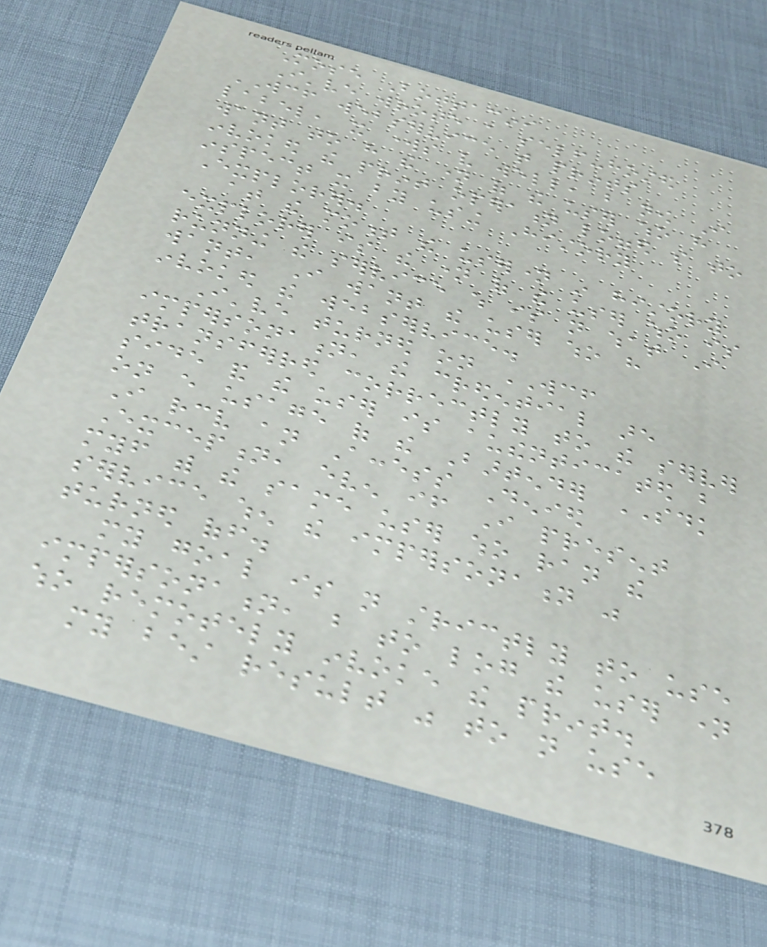Mose Bottacini
I've wrote a self-hosted
WCF webservice that prints
label, it works very well, but now I
want to have the name of the user who have
invoked the print operation logged so to
inspect it by using History
Explorer.
at the moment the username in history
explorer is the name of the user who is
running the service which is not what I
want, I want the user who have
invoked the webservice.
I've turned on WCF
impersonation, the credential are
transferred correctly to the server
side and the user is authenticated but
on every usage of the Bartender SDK
I receive an Access Denied
Exception, even if I present
myself with the same user who ran the
service when the impersonation was
turned off.
my goal is not strictly to use
impersonation, but to log the user name
who remotely invoke the print.
my best result was to not use
